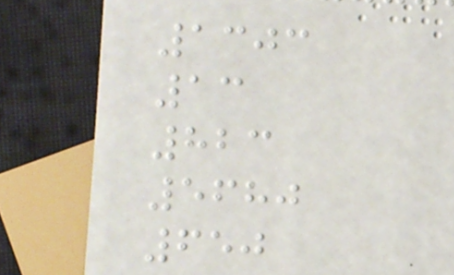1303
13
823
5680
650
